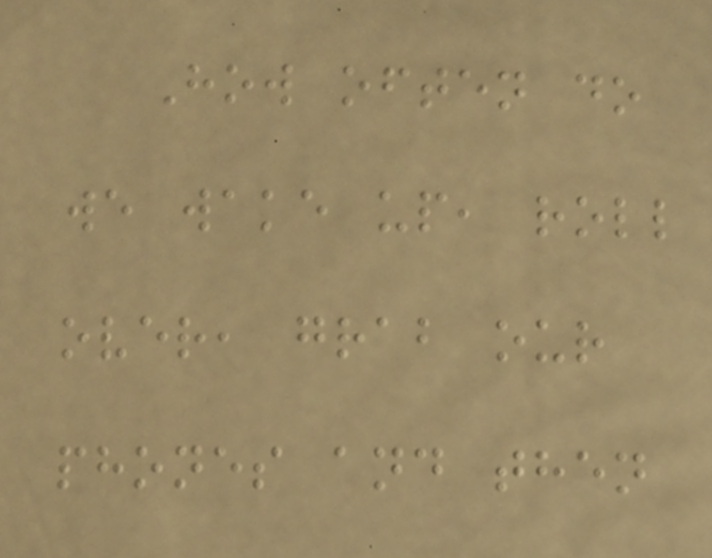How often do
we wake up, roll
over, grab our
phones and then
